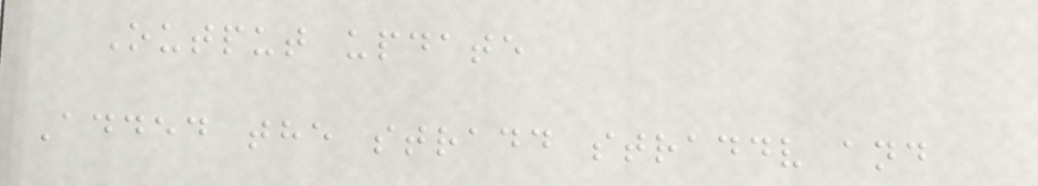Output update
Added the stradd straddv and
